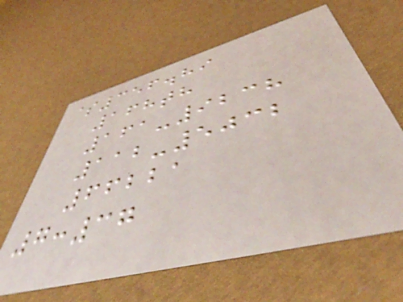$356.89
168th
161-9238
112-5032
66221
7:37
